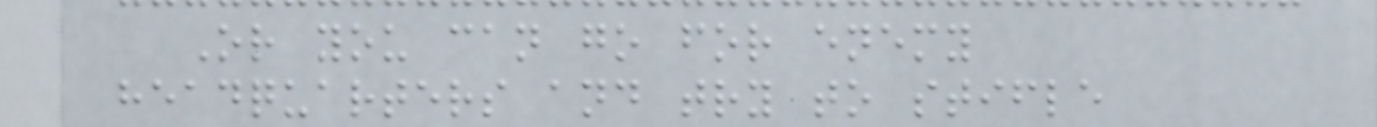Or you can go for enemy
headquarters and try to stifle
